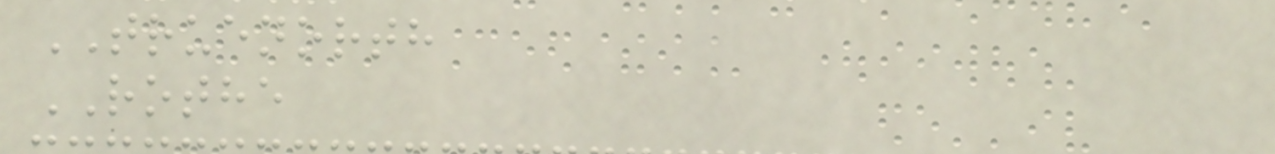TRUENORTH
ROTHE
